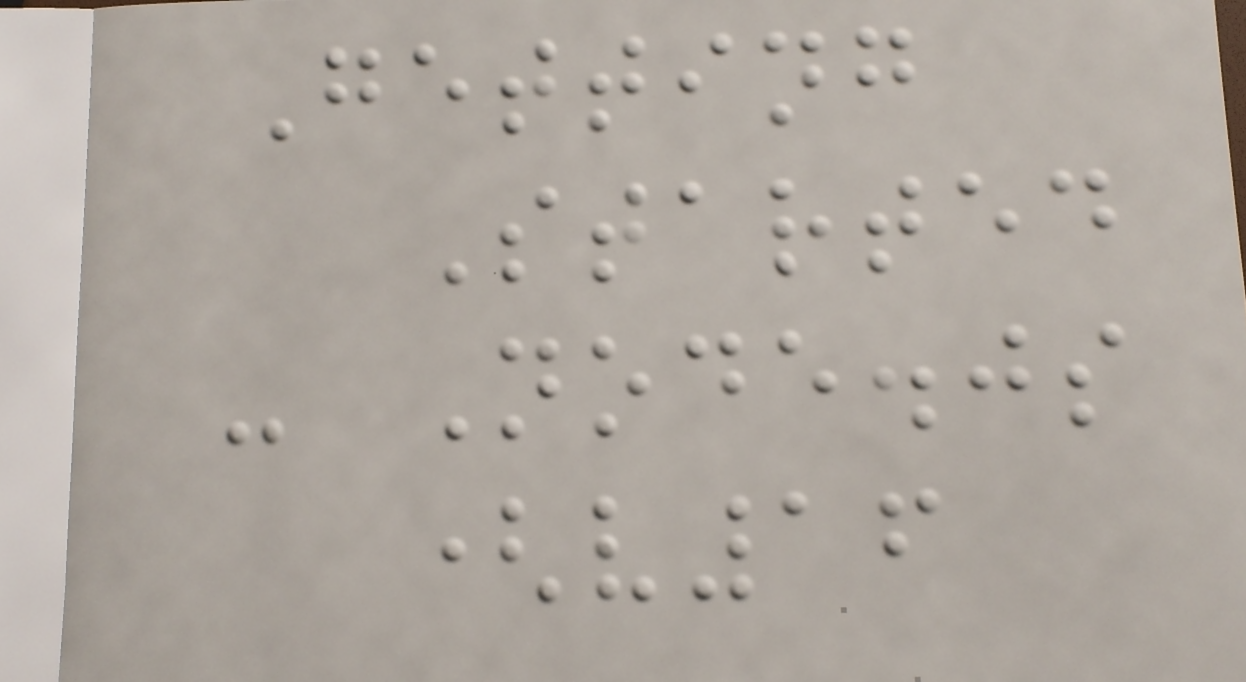Getting
Started
- Node.js
(v16
